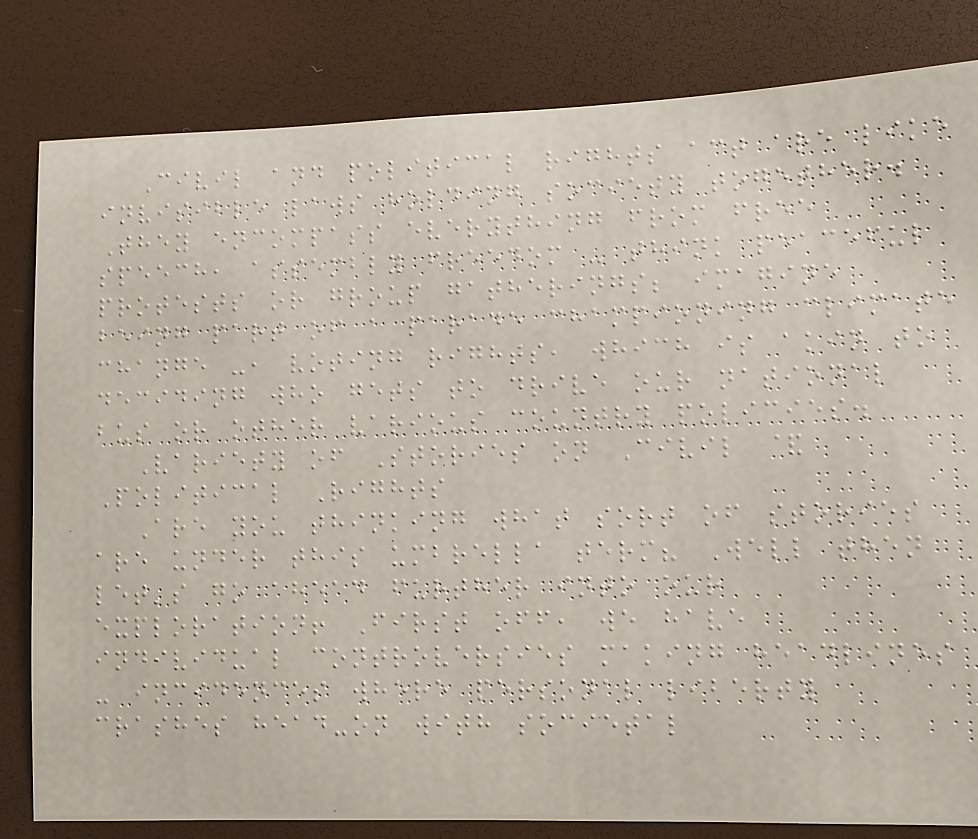Civil and political rights act are like
invisible laws holding society together.
They encompass everything from free
speech, assembly freedom - think peaceful
protests or group gatherings; imagine
being part of a parade championing climate
change -, voting rights, which is akin to
deciding who gets to drive our national
bus or other various country policies.
Variety of Stories on Civil &
Political Rights
Are you thinking what sort of stories
are under this umbrella term? Well then
let's go ahead further into our
exploration! First off, we have
individual controversies making headlines
- incidences where personal liberty
crashes head-on with societal
